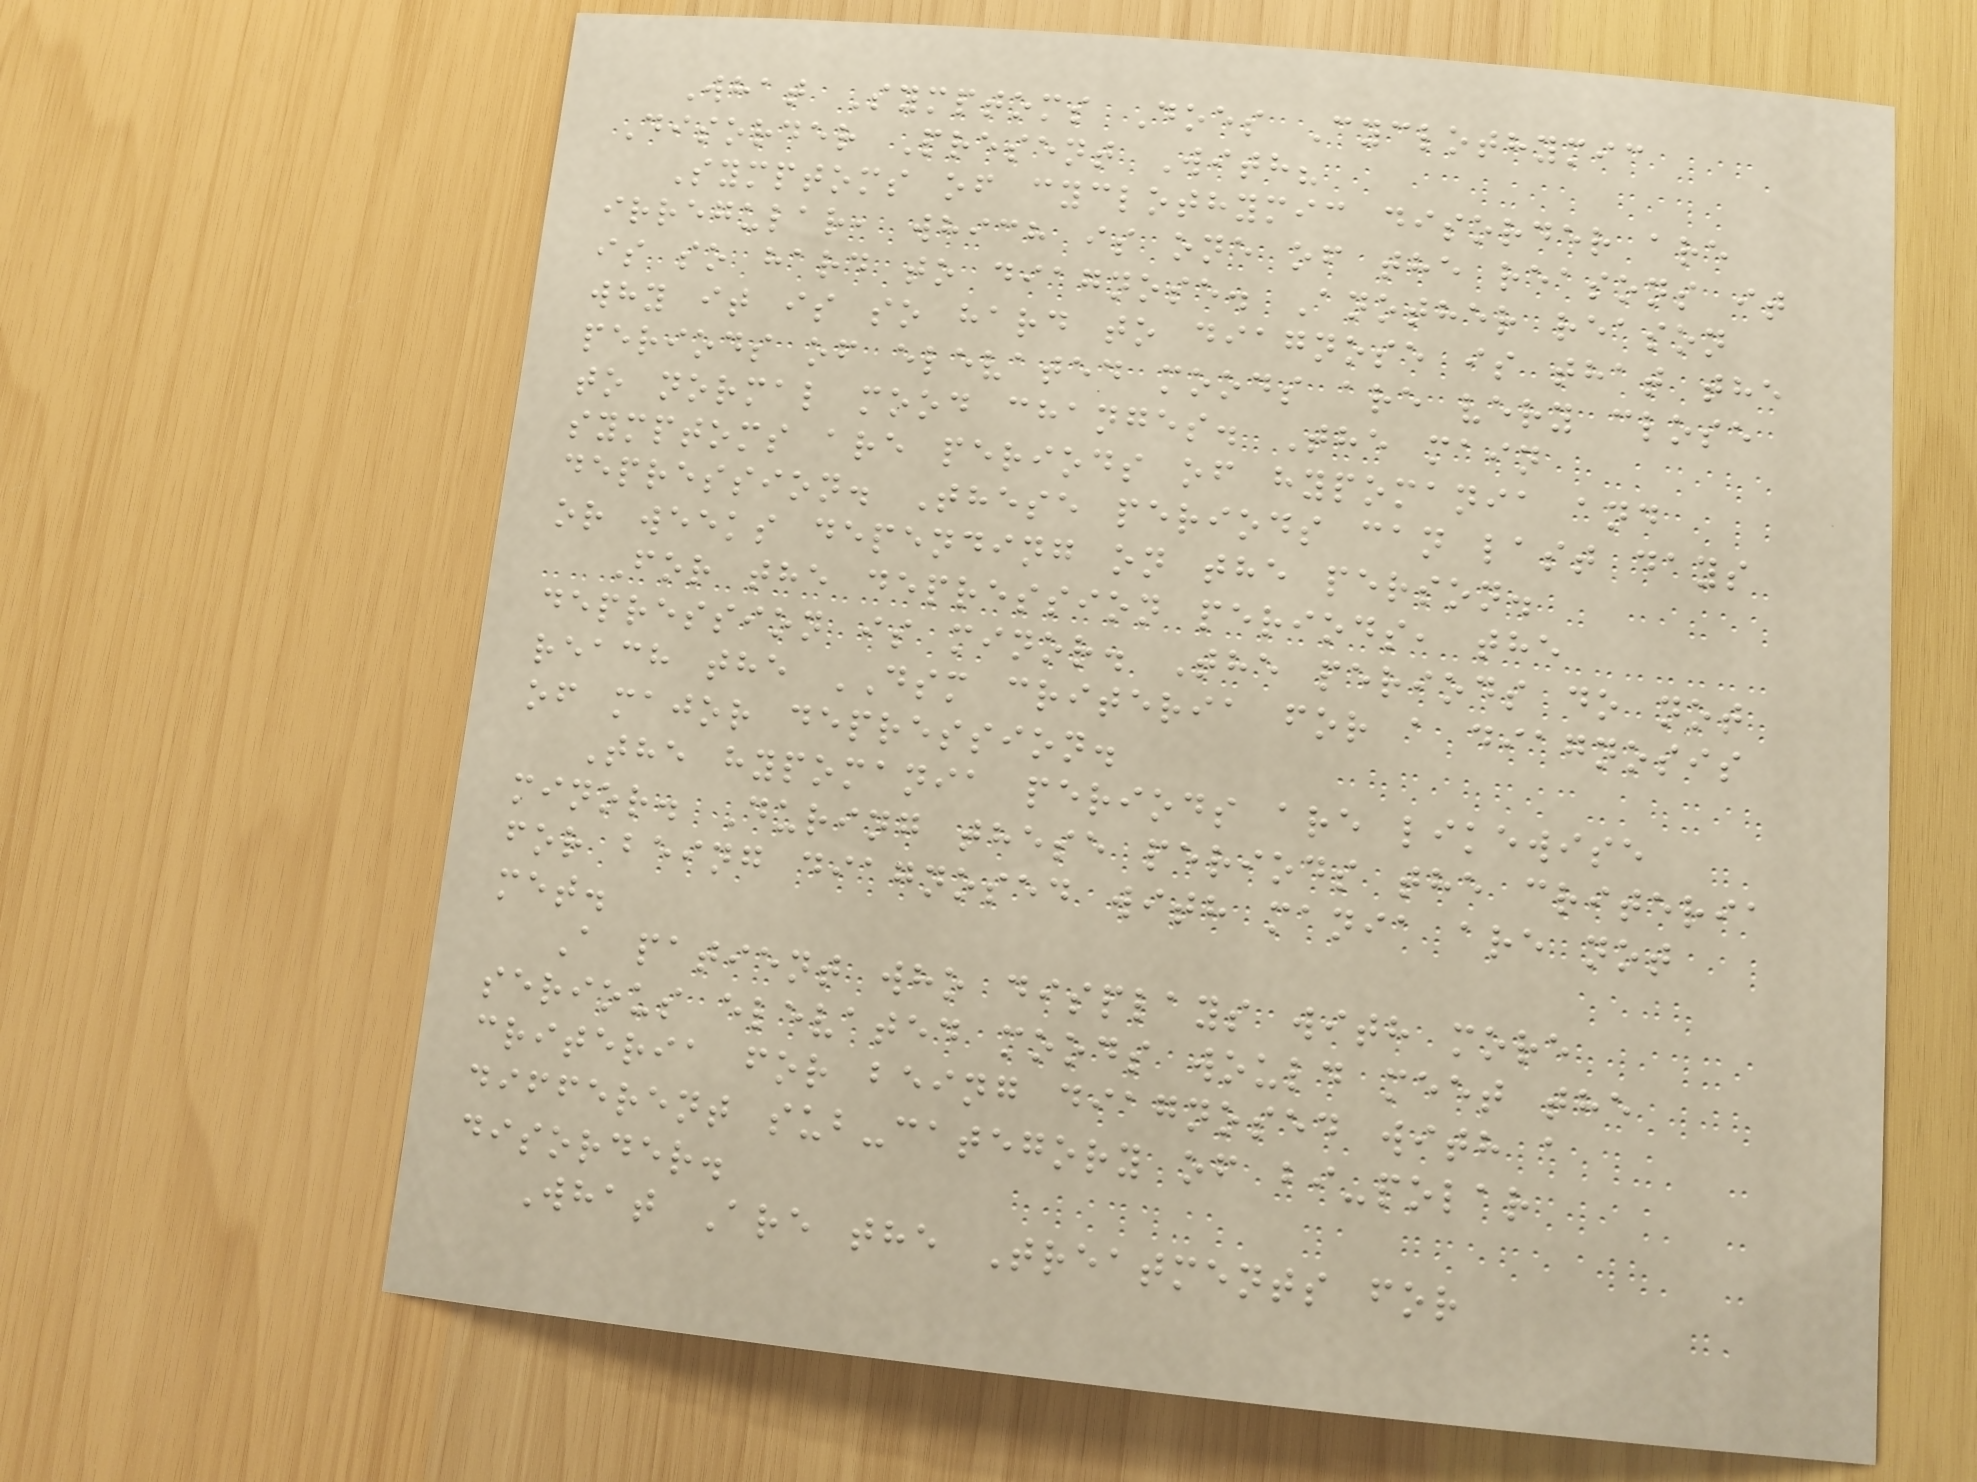What Symptoms Does Cyclothymic
Disorder Present With?
Symptoms of cyclothymic disorder are
irregular, which is one of the reasons it
is so hard to diagnose. Another reason
why it is so hard to diagnose is that the
periods of elevated moods are very close
to normal mood changes. The main
symptoms are periods of hypomania and
depression. These periods can last days
or weeks depending on the person.
For the depression periods, the
depression is minor. The periods do not
reach the DSM criteria for a diagnosis
of major depression.
The hypomania periods are likewise
minor. During these periods the criteria
for being diagnosed with mania are not
met.
A patient who displays with more
serious elevated moods would meet the
criteria for being diagnosed with a
different sub-category of bi-polar
disorder.
What Are the Treatments for
